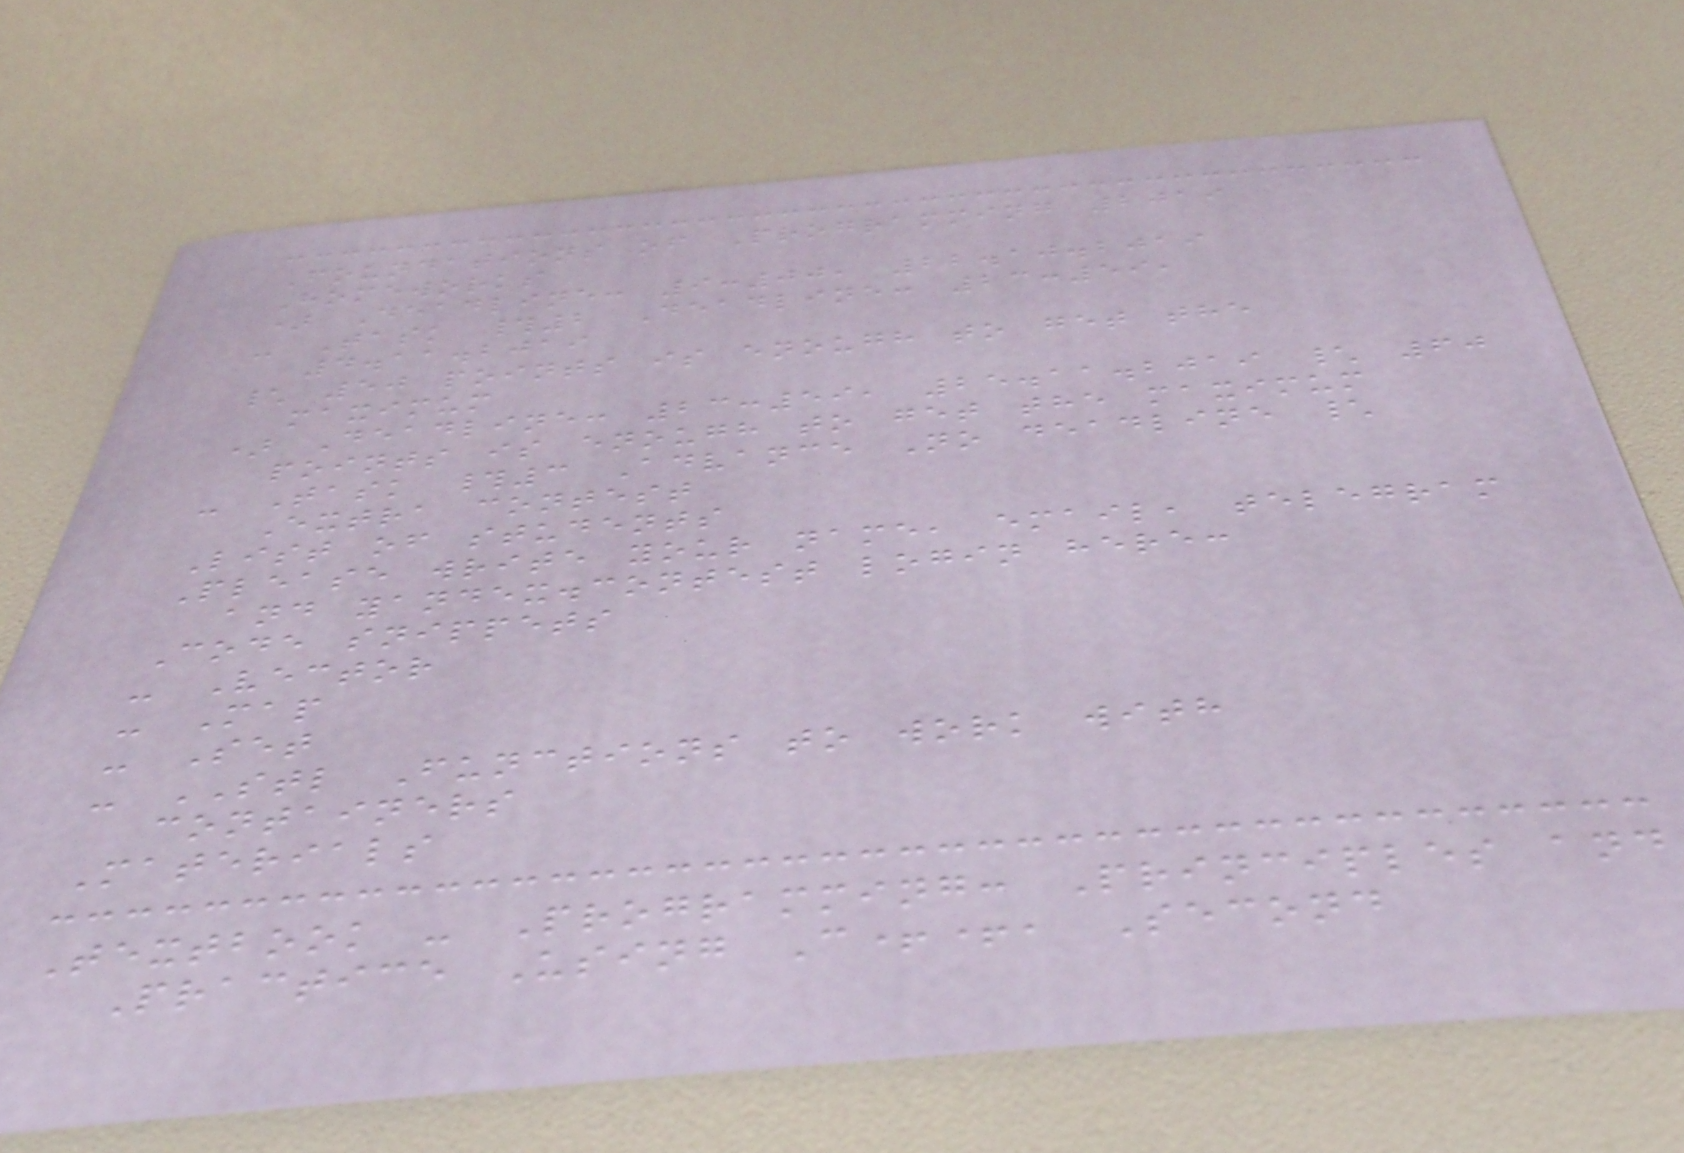Foundations of Programming 2019
Homeworks
) Deadline: 9:00, 22.10.2019
- Task #2 Deadline: 23:59,
4.11.2019
\ 50 points is enough to get the
maximum
) Deadline: 23:59, 25.11.2019 \ 60
points is enough to get the maximum
- Task #3 Advance No deadline \
Extra contest
List of students
Please write your name, email, telegram
and yandex.contest login here:
Code snippets
- Vector
- Map
- Set
- STL Functions to work with
containers
Materials
Textbook - Programming: Principles and
Practice Using C++, Second
